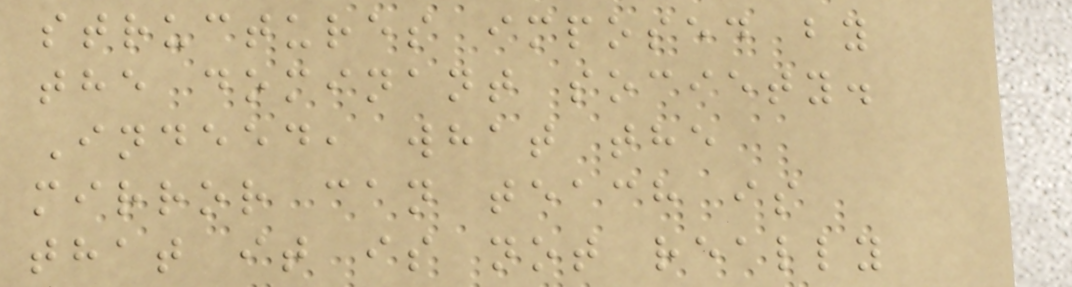structures imposed by
the dominant society.
Indeed, what the
mirror can teach is
that it is not really
